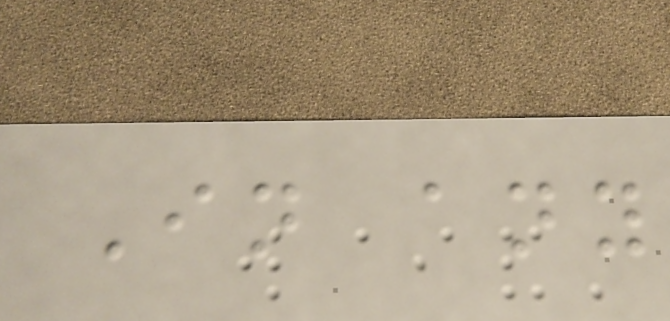In any
